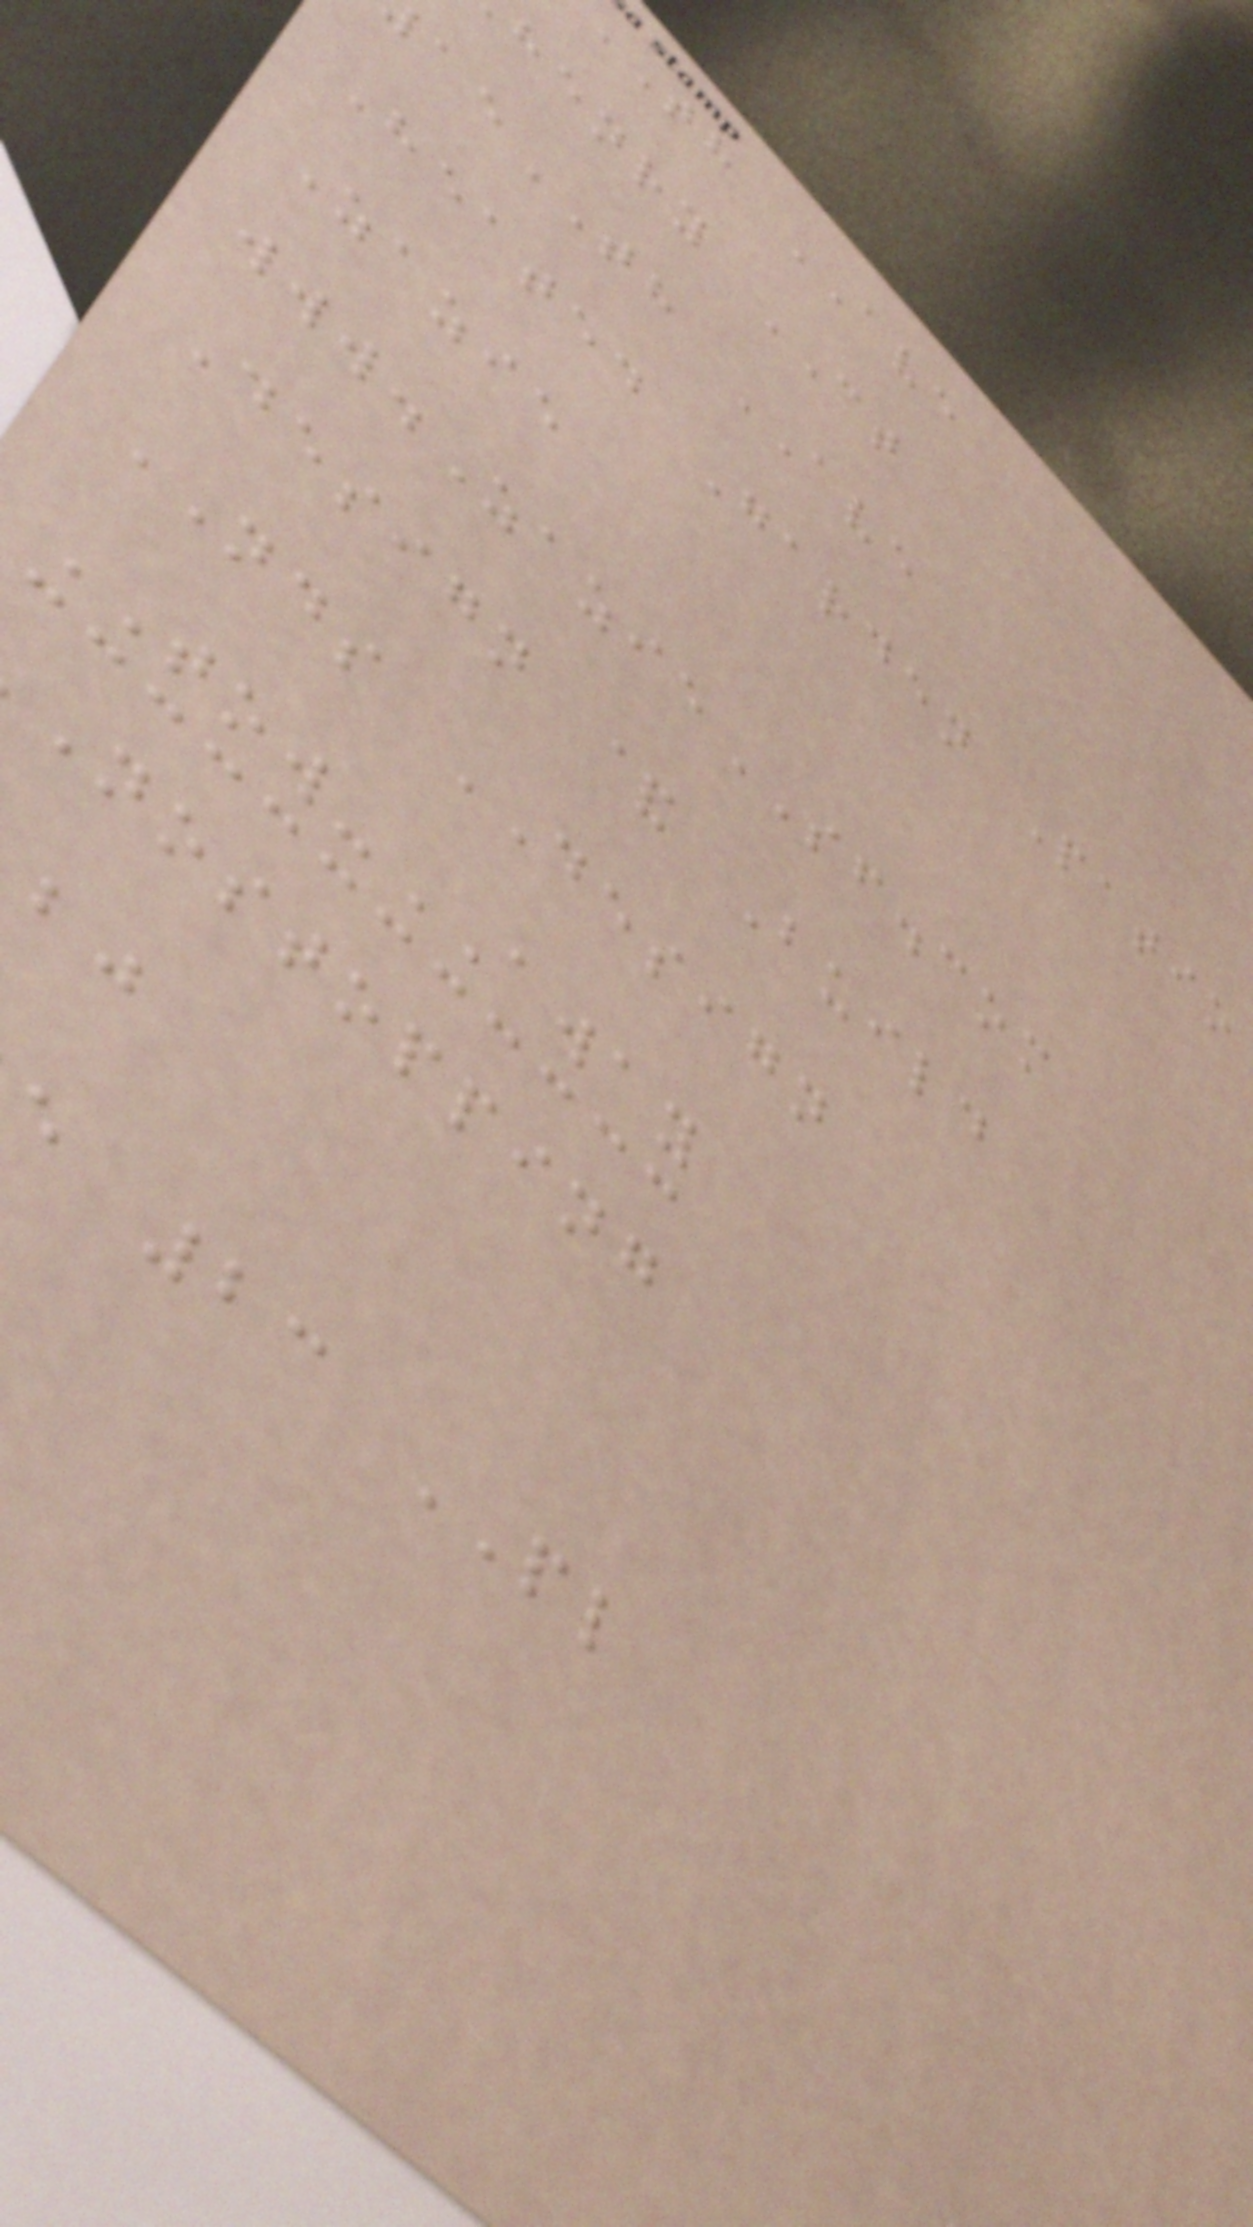th AVE
henry CT
TH AVE
Heated Garden Patio
Zazie
www.ZazieSF.com
Design & Build
NDS DESIGN
TOW-AWAY
nostopping
e 23 PL
